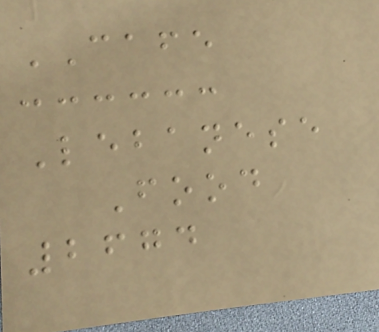CAFE
Lebanese
Food
2674
